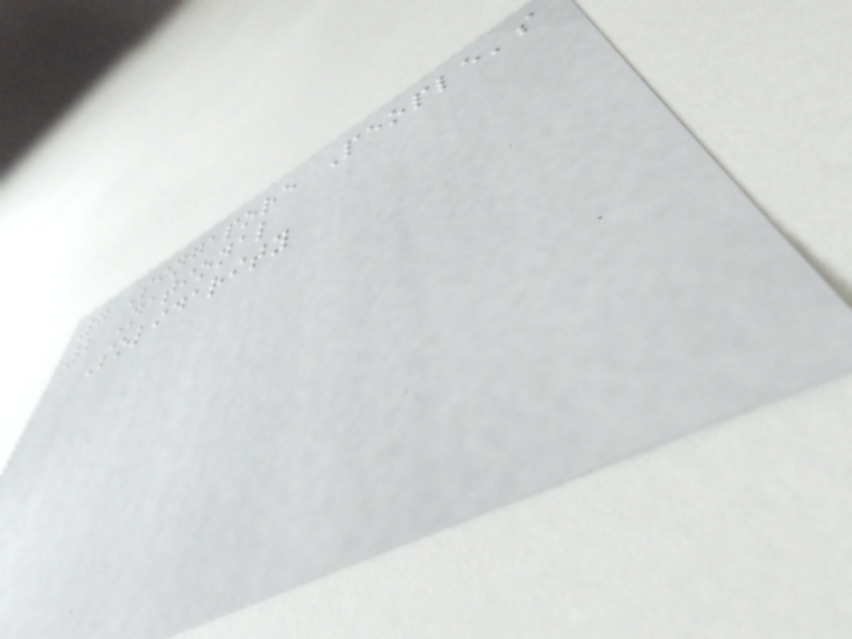7 Singapore People's
2 National
Solidarity
